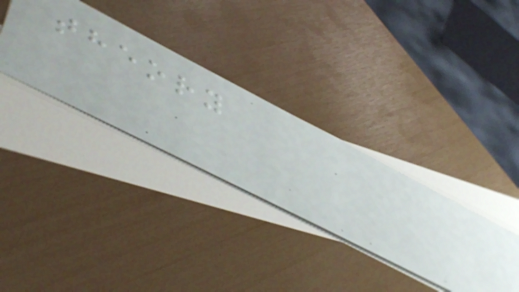theory
